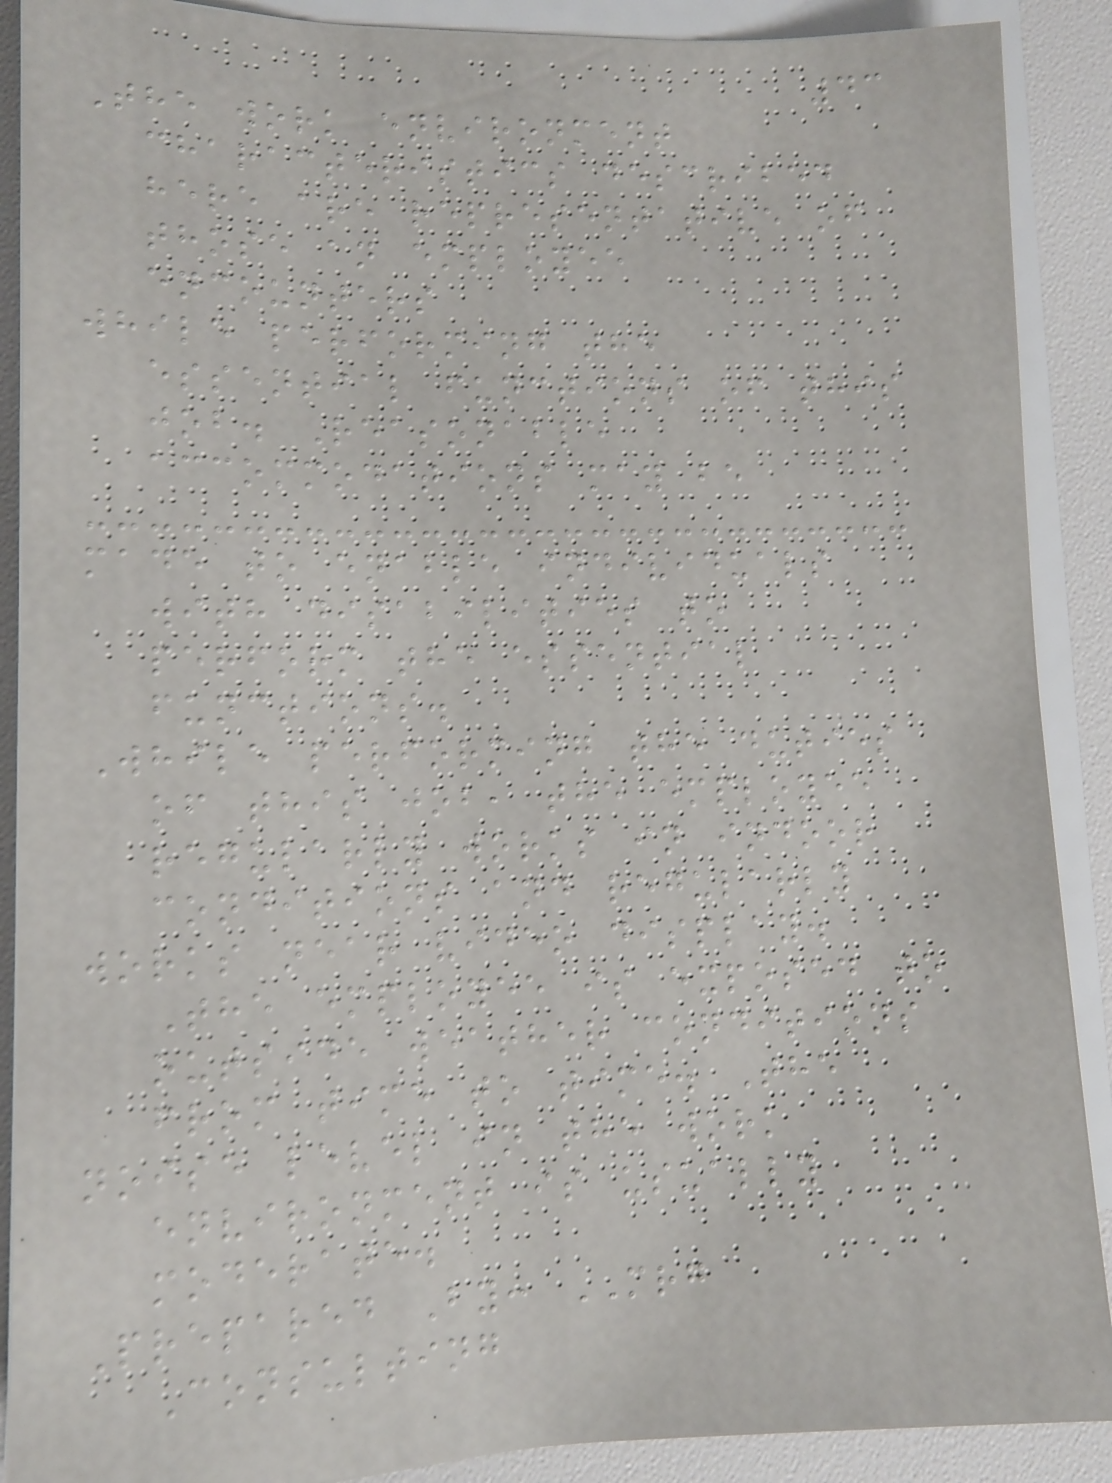43
The work environment
characteristics described
here are representative of
those an employee
encounters
while performing the
essential functions of this
job. Reasonable
accommodations may be
made to enable individuals
with disabilities to
perform the essential
functions.
While performing the duties
of this job, the employee
regularly works in indoor
conditions and regularly
works near video display.
The employee is exposed to
outside weather conditions
from time to time. The
noise level in the work
environment is usually
moderate.
Prepared By: MRG
Consulting
